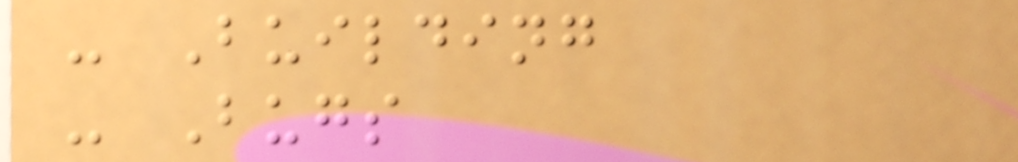- Building
- Bugs
